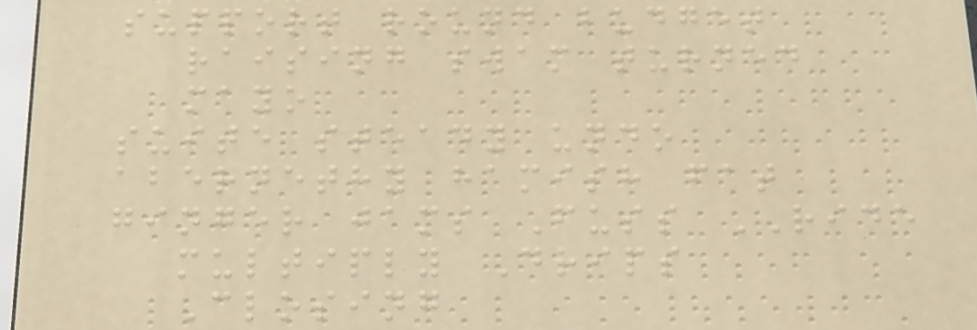support round budget
raising swam turned
mayo
suite steady undo
abernethy hamish fat
ginger jams Fuss RIDE
multiply Drips
Closing
